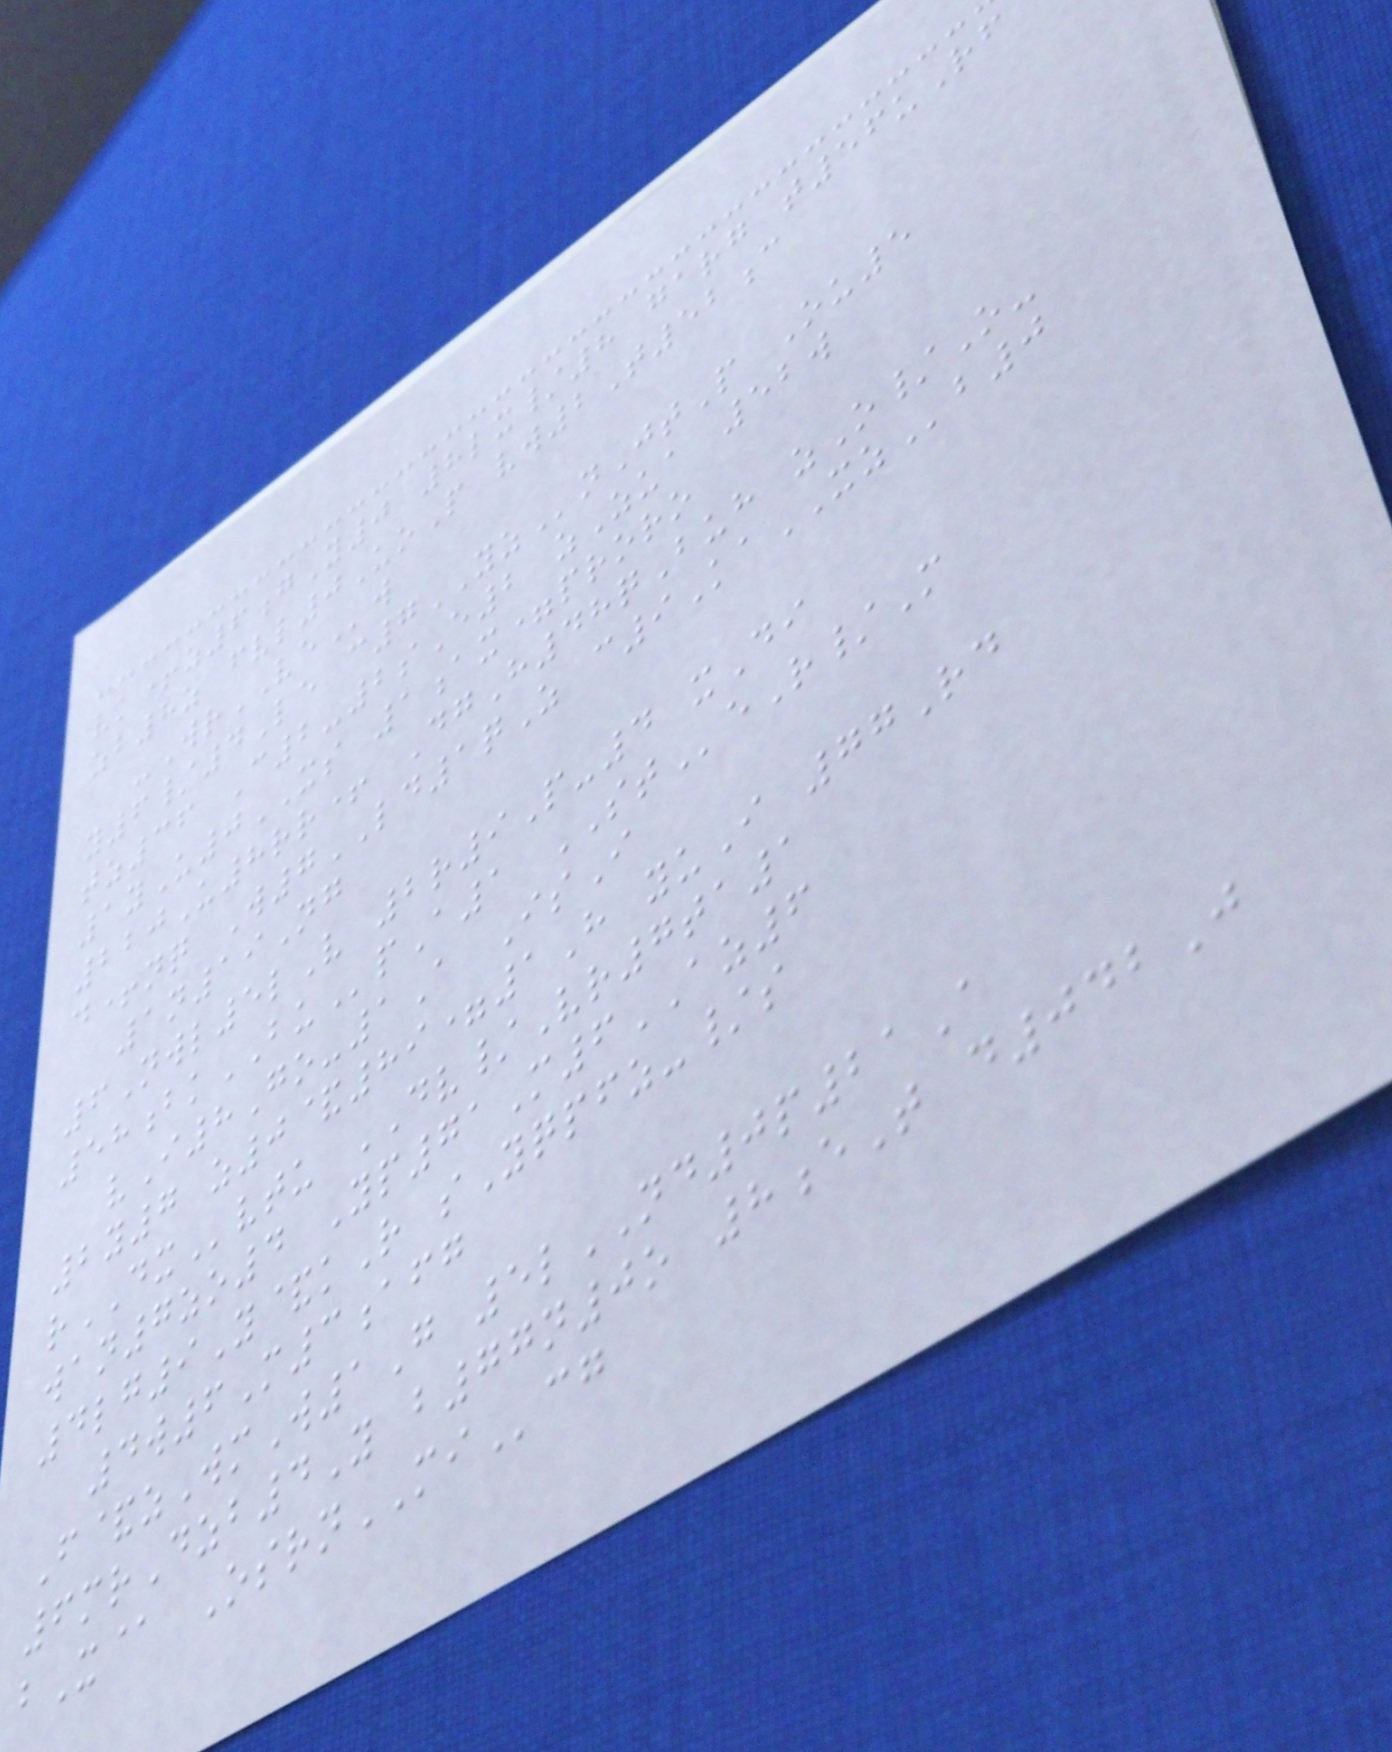vk+z6gY0 8lx/8 garg t56uRf
zb8z fvl0UoP vw2T52c
-WrVEw
y6/4Le c7YZnJtP Ou5
tz36 C2-2sE2 zZua 52w
1yU0XS 1ax=proro
220U8rr+ DgH48qBuh zO/O-
d+nq W7LD1qZ c9KaXZb0
1n19Ng
6Nwl5lV 2r9P-4 xDi
58bkBUpA1 STeR/M
vI8Go-1A IsI
2y7 z0&89=1H yuI 77Rd
rDXvtu DV/Vr7ta1
wan7zo4 Yp71M6AZ6
4lg9Y&kR sYqpfz-/s
4w6M3afg
F&zWmW1G 5lND0p21A
6mrDzb4Y b77n0o 8eT d042J
bX@ OsrnMIcg
